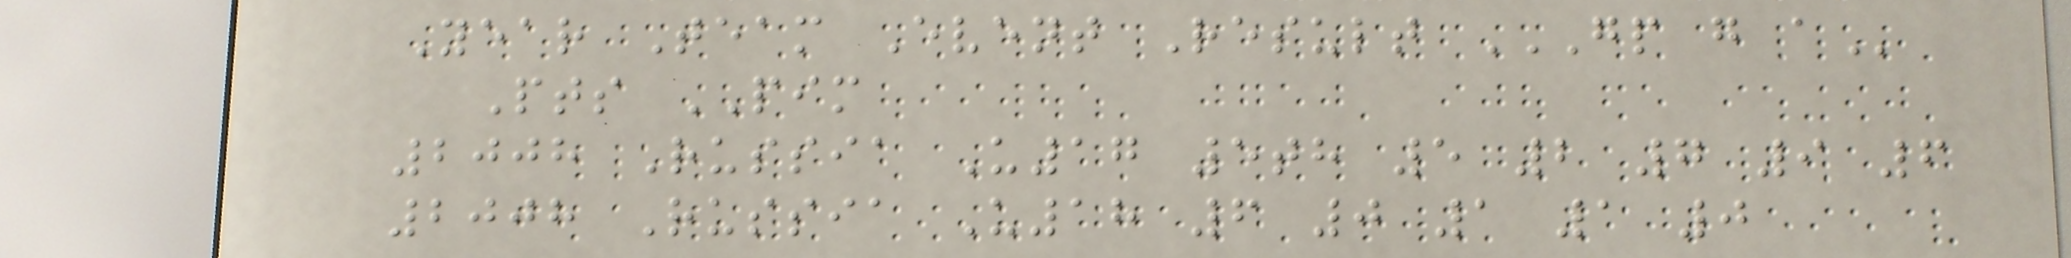Year Team Event Result GP G A
Pts PIM
2008 Russia U17 5th 5 2 7 9 6
2008 Russia U18 6 0 1 1 0
